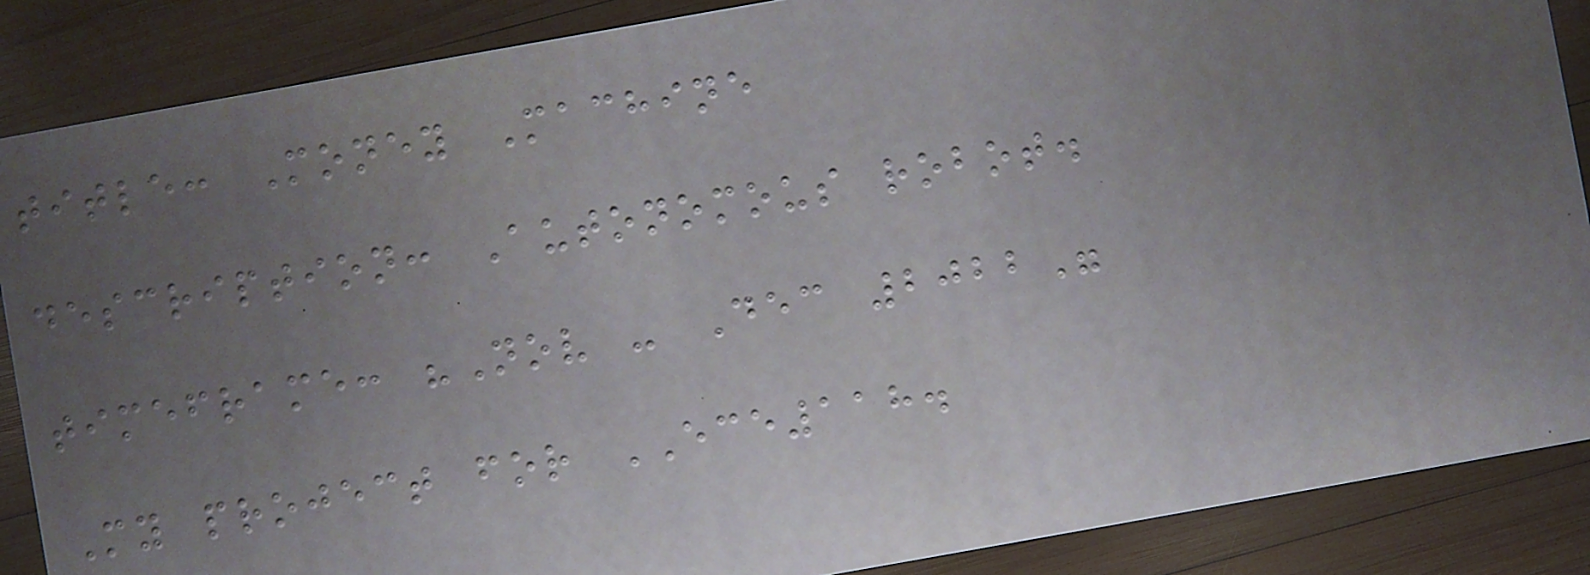title: Money Machine
description: Autonomous robot.
timeframe: "Nov - Dec 2022"
My project for ECE118.
